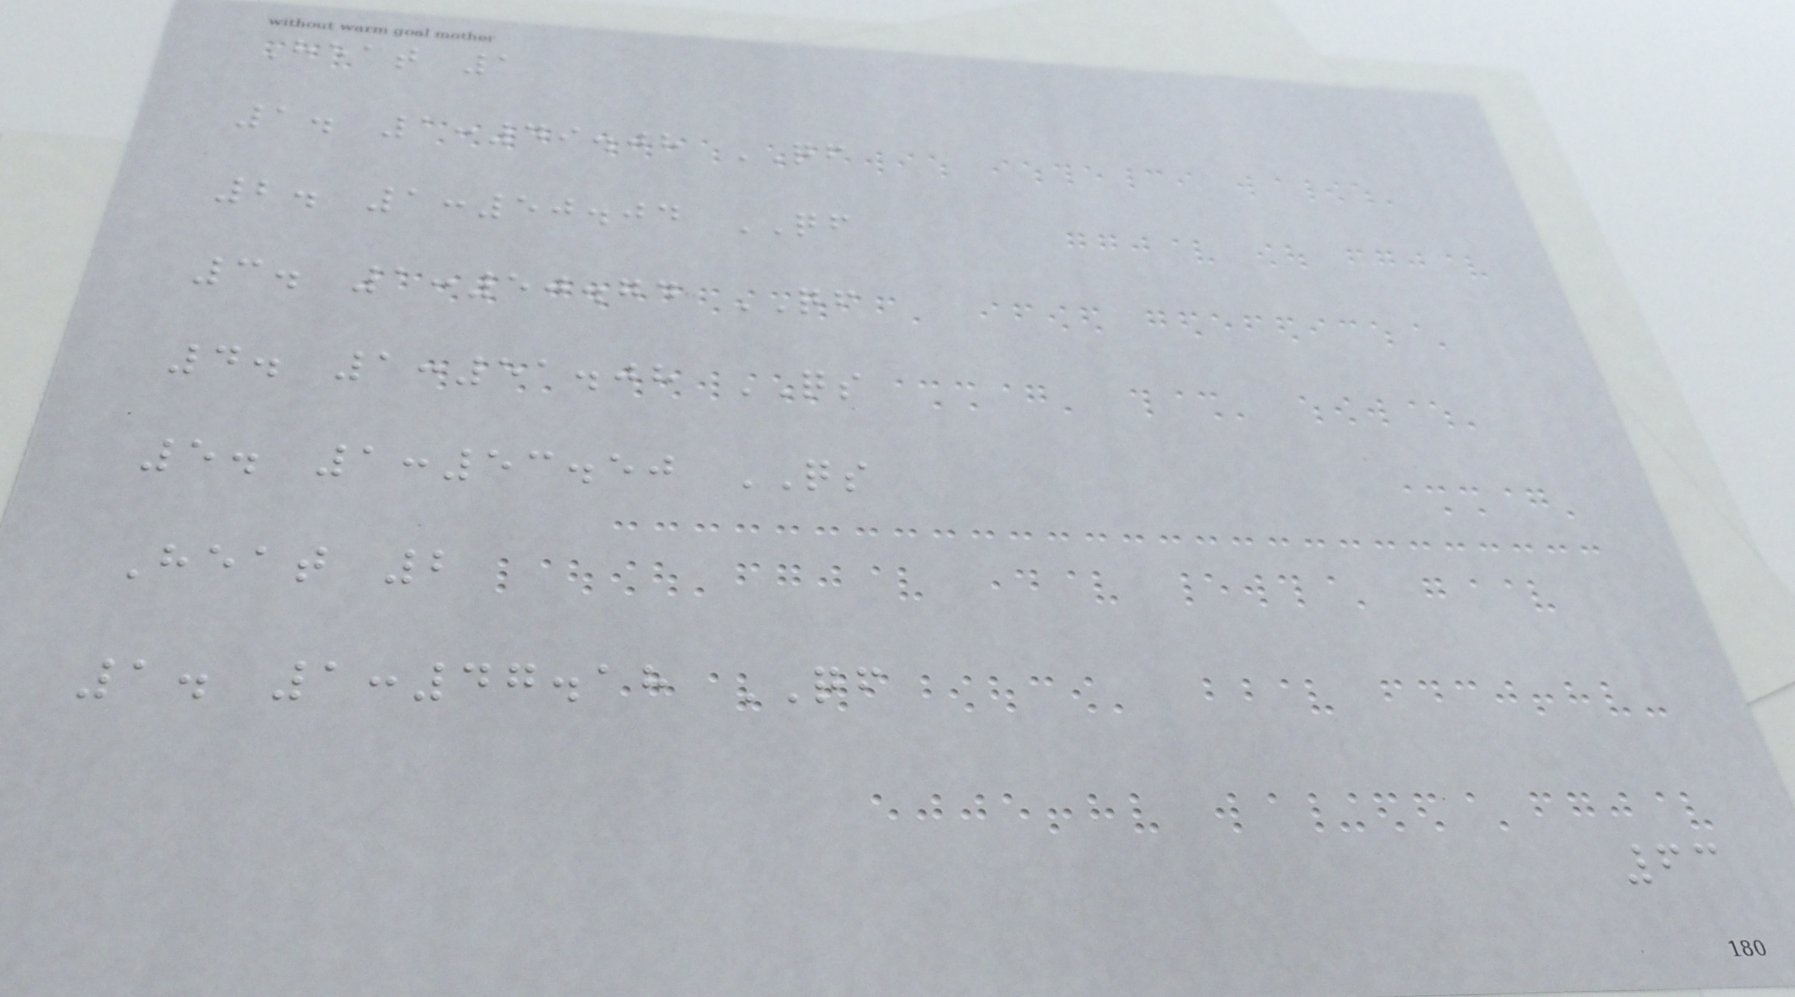Heat 1
1. 1:49.08 QF
2. 1:50.04 QF
3. 1:50.74 QF
4. 1:51.08 QS
5. 1:53.50 QS
Heat 2
1. 1:47.18 QF
63
